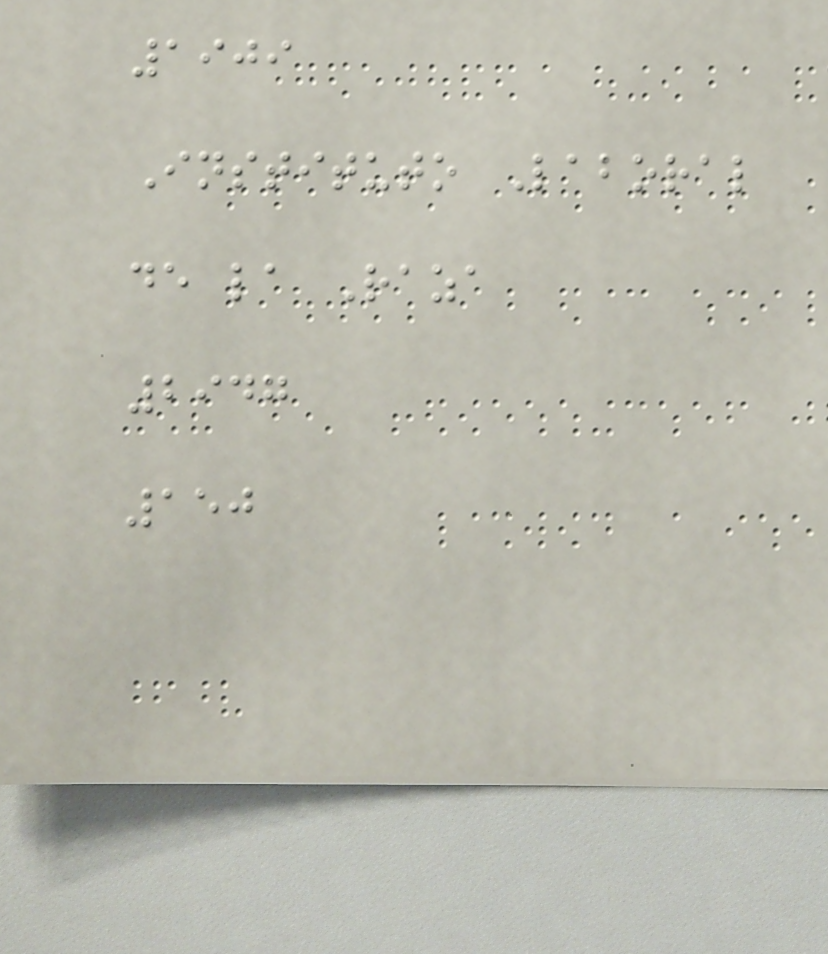1909
Instituto Laboral
de la Raza
2947
150
